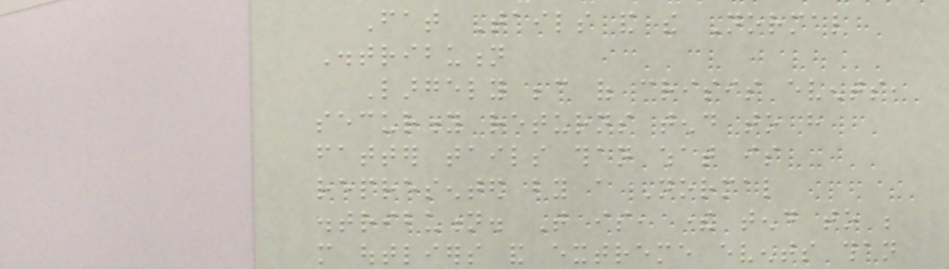Fat Tails and the Normal
Distribution
Largely because of crisis events,
security returns tend to have
fatter tails than what is
represented by a Normal
distribution. That is, there tend to be
more outliers and extreme events than
